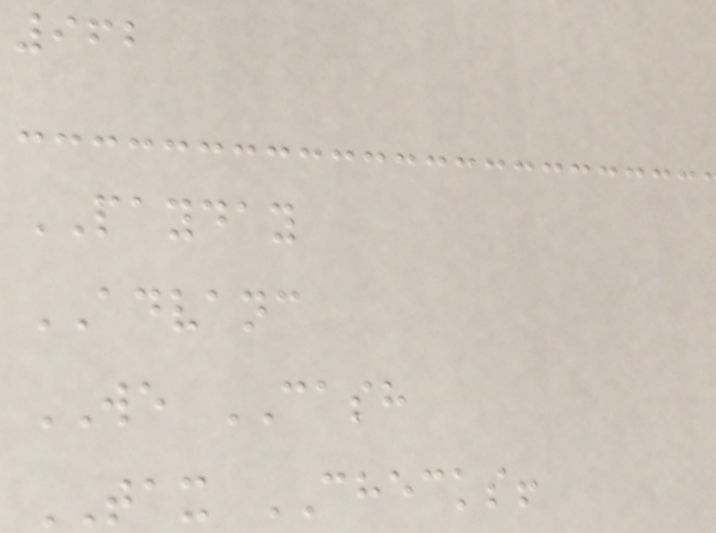962
PAYDAY
ADVANC
WE CASH
TAX CHECKS!
